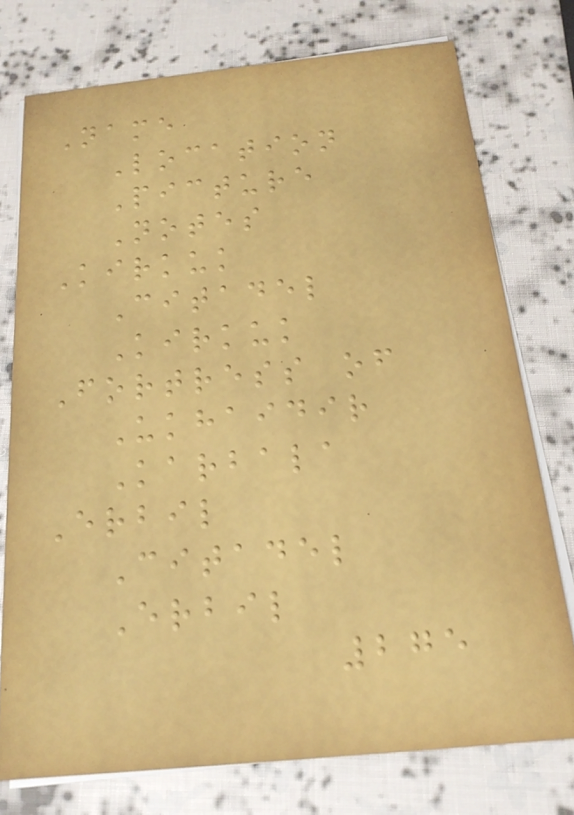Name
Location
Picture
Notes
Kirkuk
Citadel
Kirkuk
Fortress of
Ukhaidir
Karbala
Erbil
Citadel
Erbil
275
